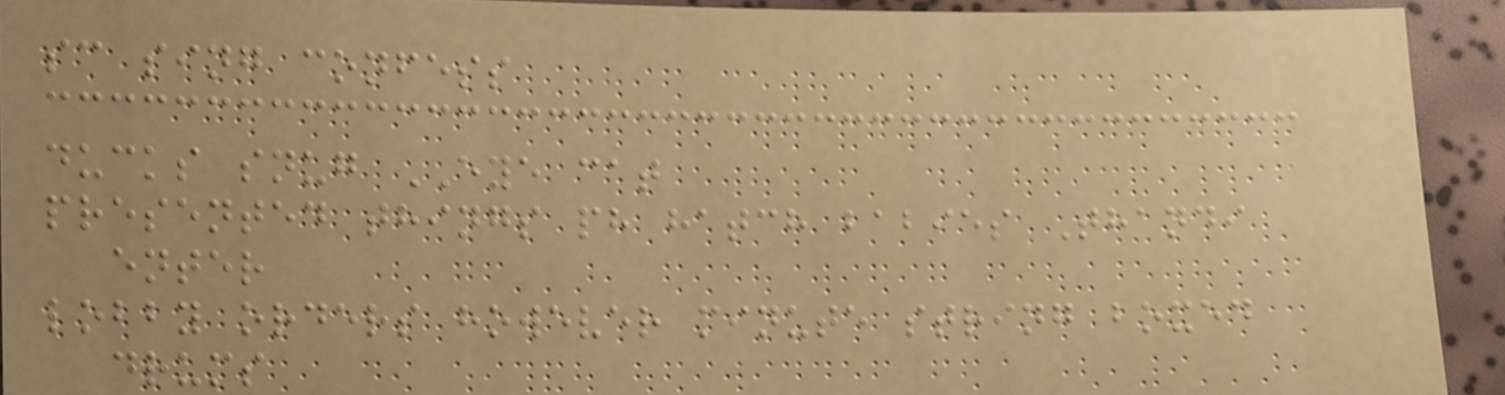sc sing confess
ducks snug EYE cat
presented things ph hatch babies Thandi
enter
lobby orders however minute string boxed
drums
